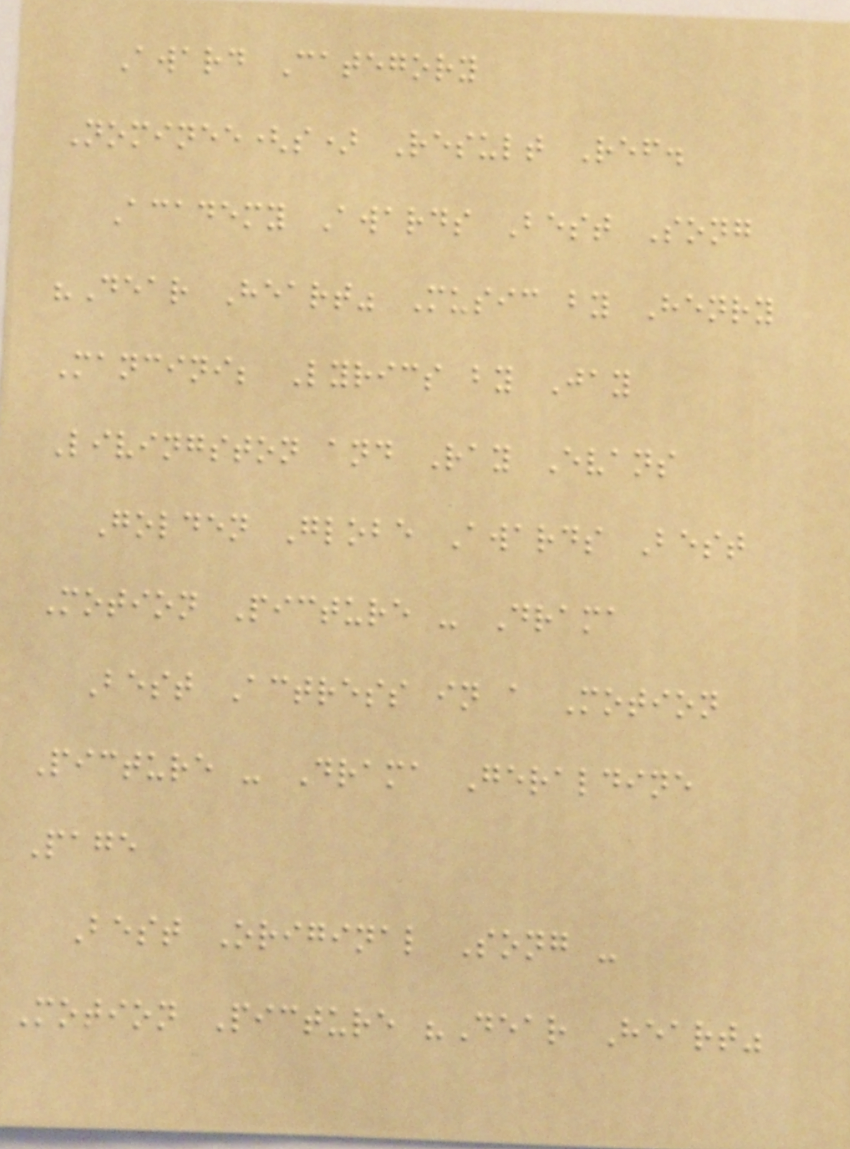Award Category
Nominee(s) Result Ref.
Academy Awards Best Song
"Dear Heart" Music by Henry
Mancini; Lyrics by Jay
Livingston and Ray Evans
Golden Globe Awards Best
Motion Picture - Drama
Best Actress in a Motion
Picture - Drama Geraldine
Page
Best Original Song -
Motion Picture "Dear Heart"
